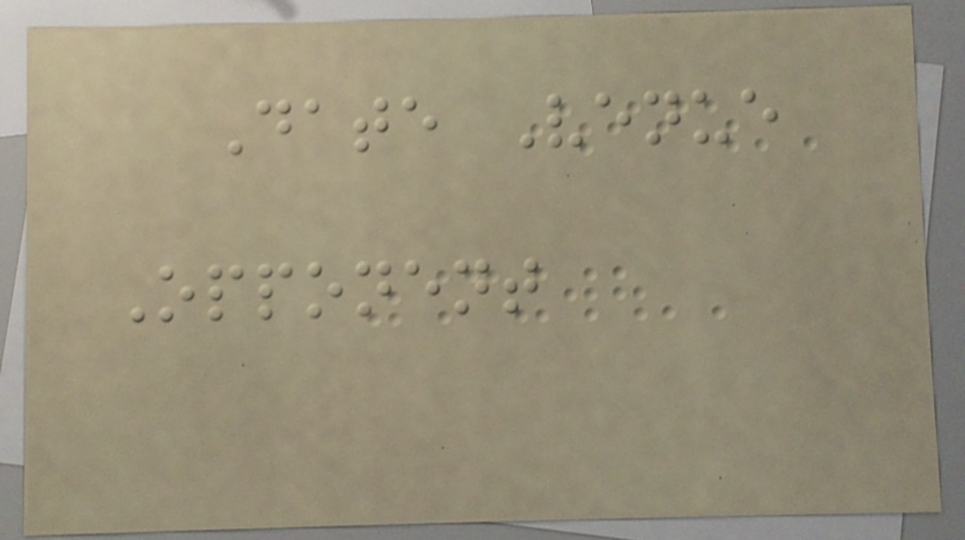Date Venue
Opponent
